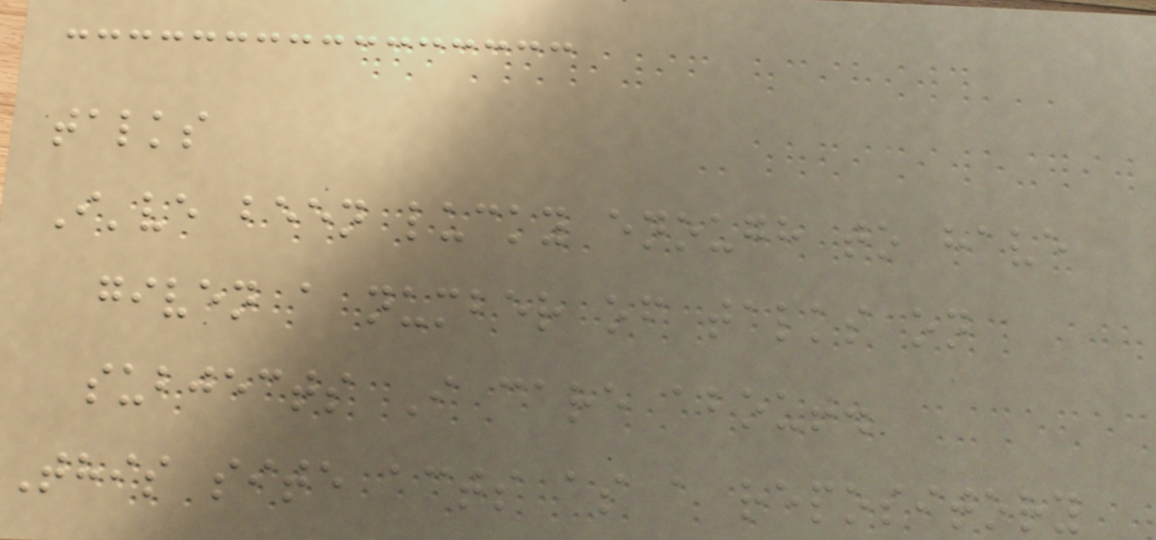talks
I've been lucky enough to have
given a number of talks on
subjects I care about.
This site acts as a repository
